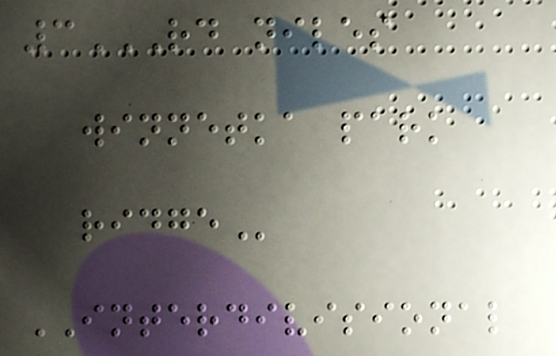3RD NILES
WINNETKA PARK
RIDGE
INTERDIVISIONAL
